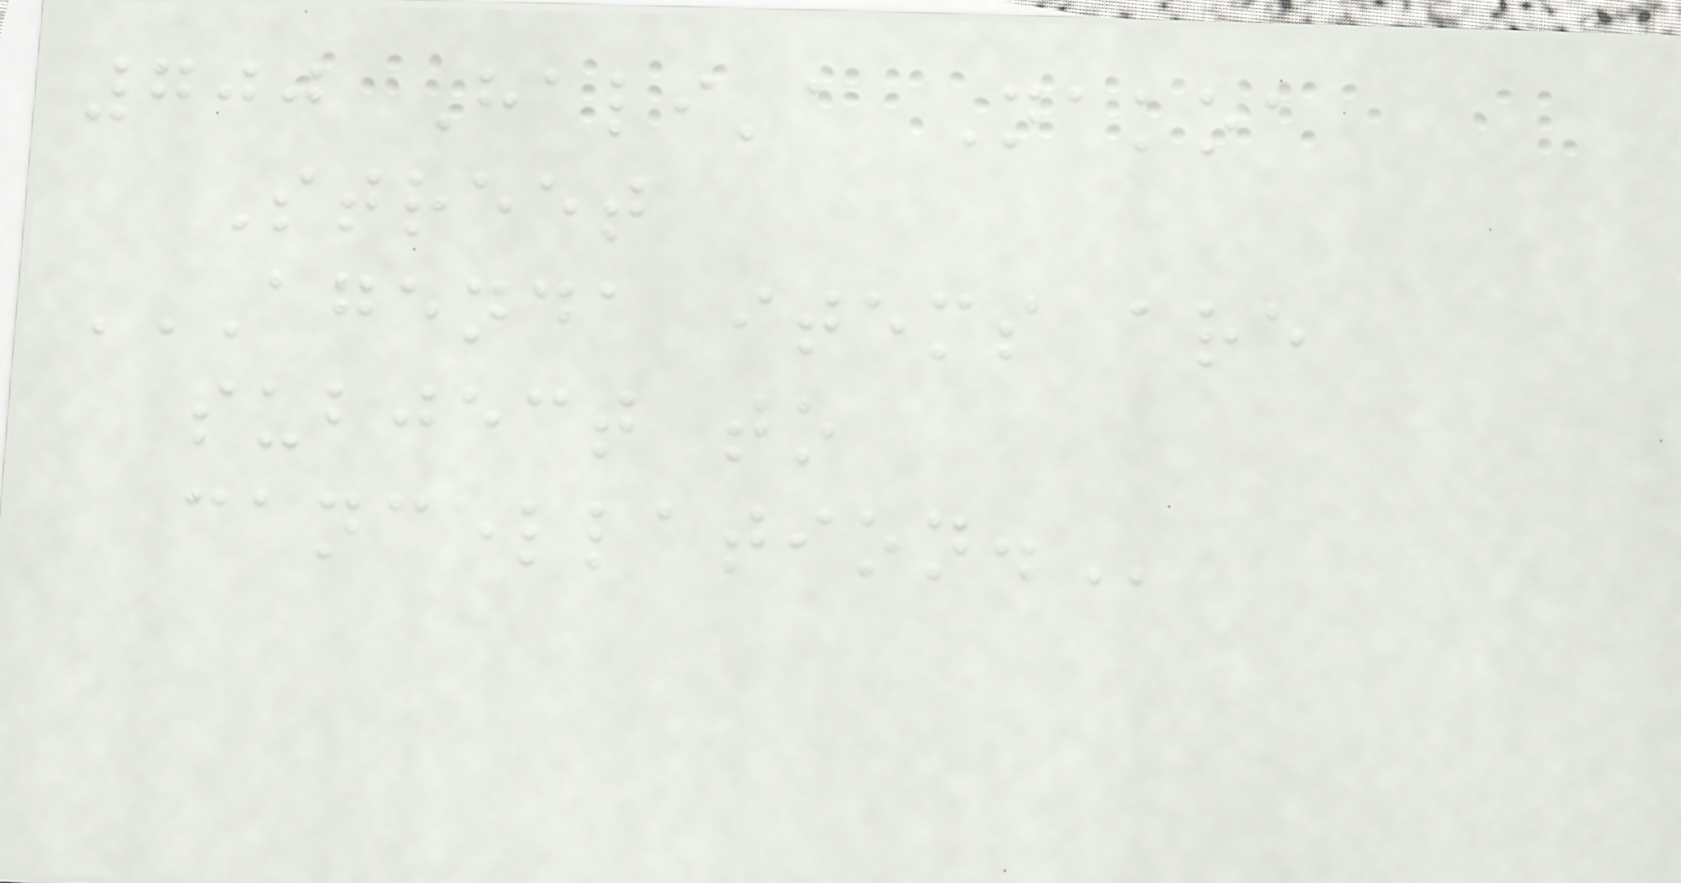700 Hali'a Nakoa
Street
AGENDA ITEMS ARE
SUBJECT TO
CANCELLATION.
